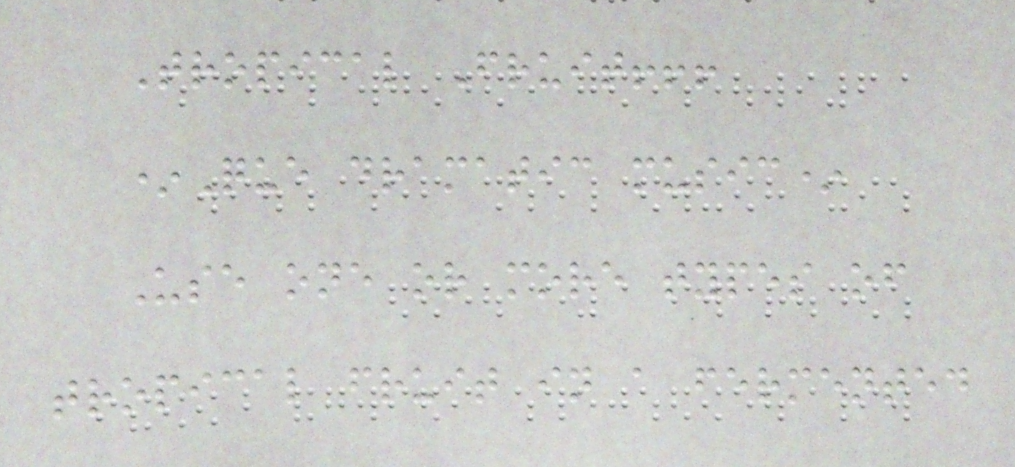Tropical Fruit!!!
*Que dramatic music*
Use one or more types of
tropical fruit in a fermented
